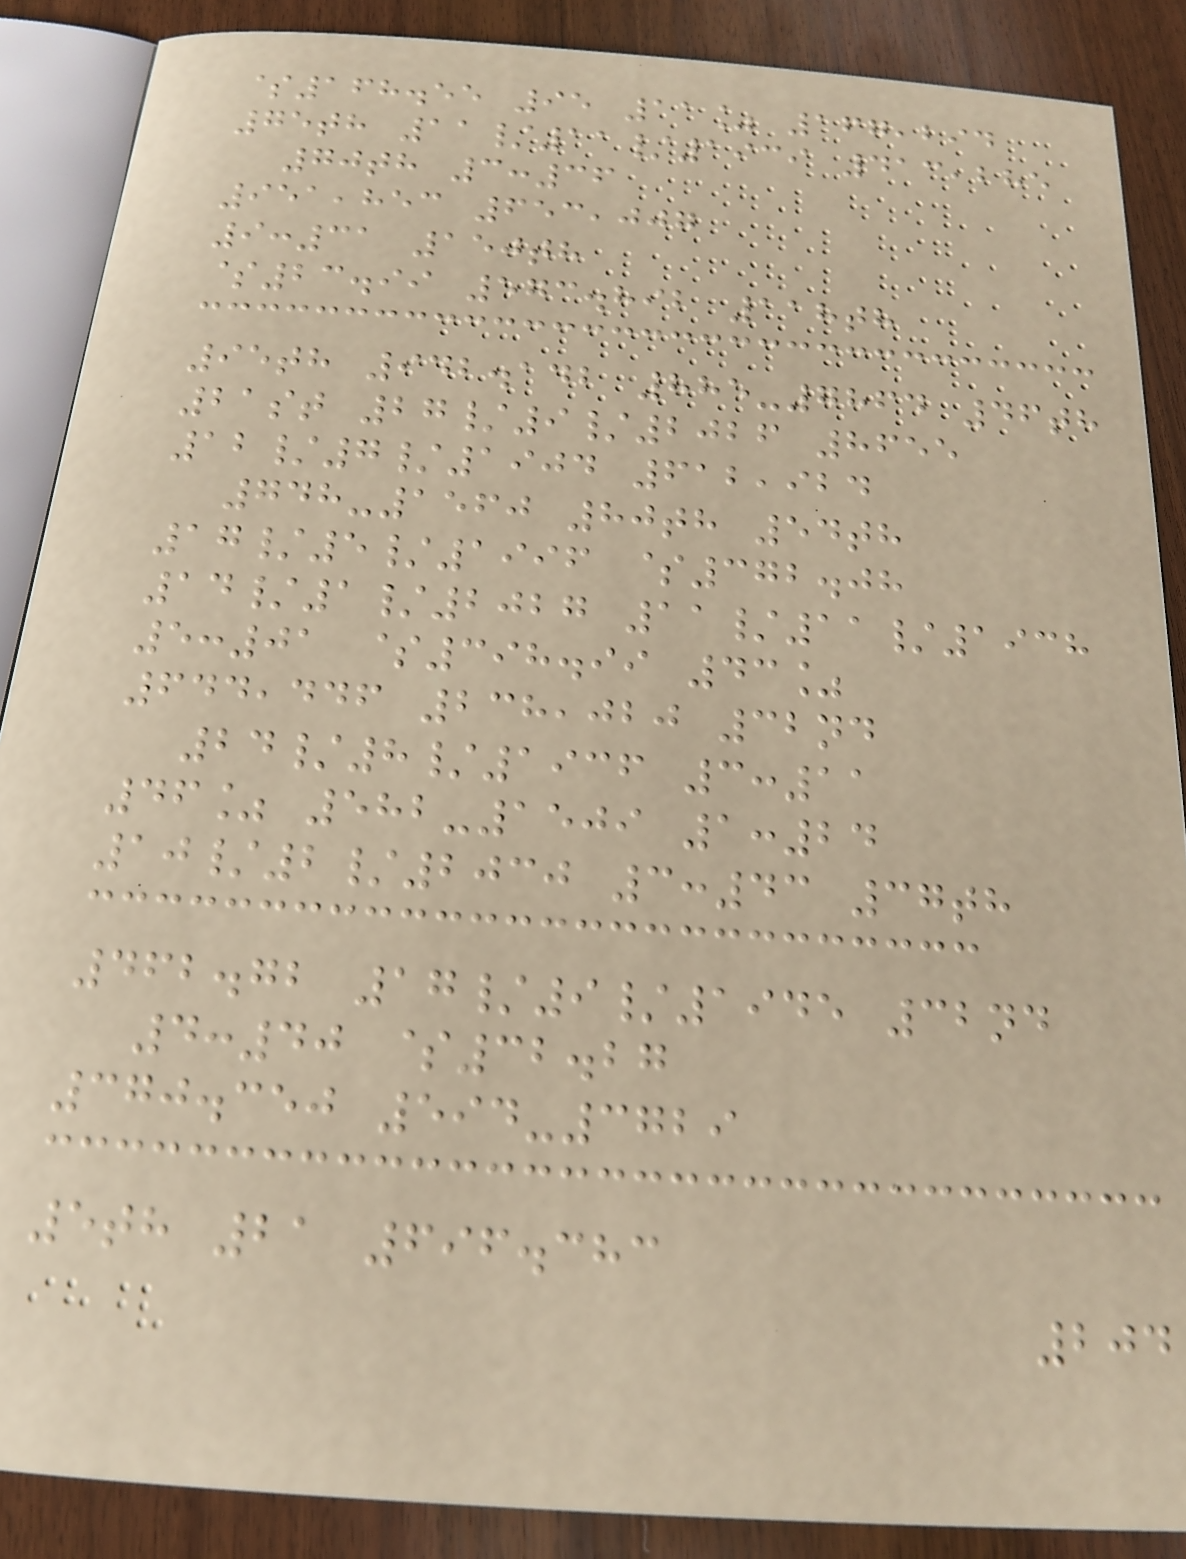$168.55 95 11% 167,294
75th 11/11/1939 413,285
70th 3:36
951,853 653,007
9:31 150th
$23.99 573.892 118th
95th 942.142 885-7864 46th
21st 27/9/2026 8655
12/7/1904 612,924
748-1560 80th 54th
17/5/1996 $372.08
14/1/2027 11/11/1938
5:01 $398.99 43%
644,446 238,020 32nd
24/8/1936 3:11
46% 582-1509 1:24
10/2/2030 3:43 37th
462.72 17/9/1945 32nd
4:40 $32.27
370.350 594-3729
5th 21 696.383
204
